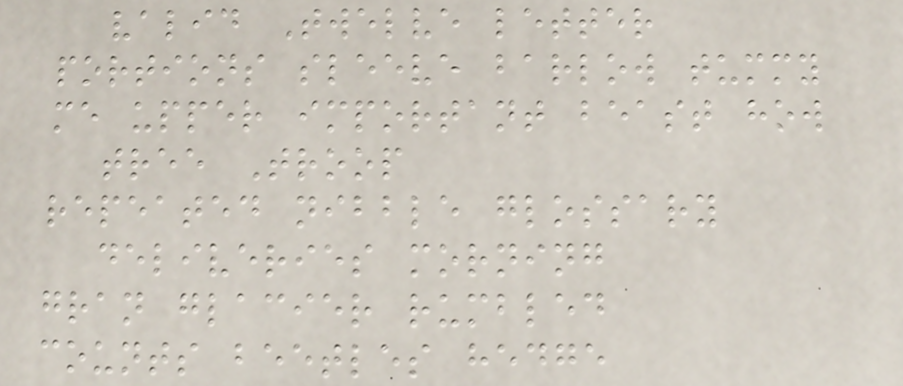valid Twelve letter
portions sleeve barlow tummy
me upper important beast how
tree Troop
repeated nibble glossary
deliveries morning
gran glacier rumbled
counts beetles hedge
